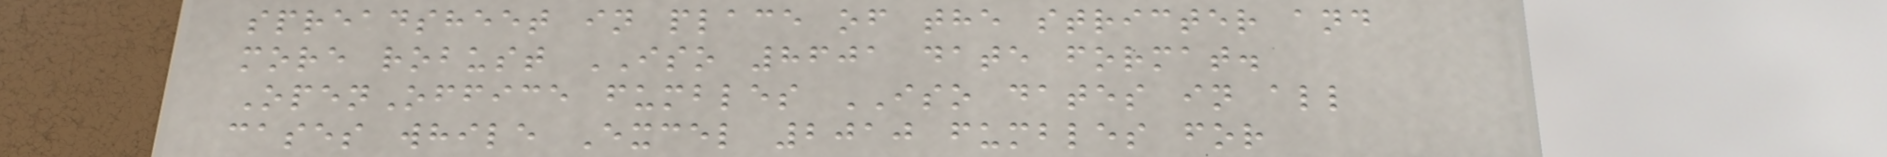spreadsheet in place of the stricter and
more robust ISO 8601 date format.
OpenOffice fumbles ISO dates in all
cases while Excel 2010 fumbles for
